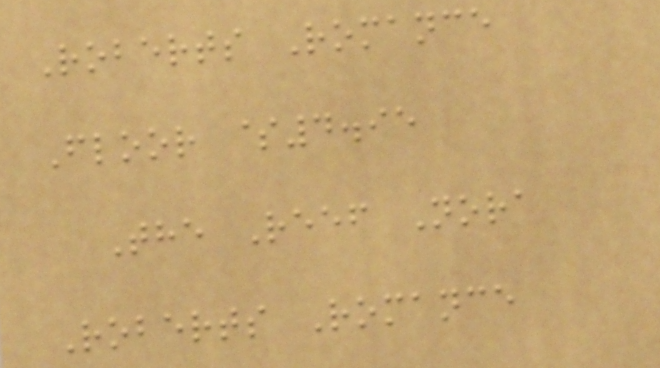Roberts Romance
Floor $4.95
The Reef Nora
Roberts Romance
